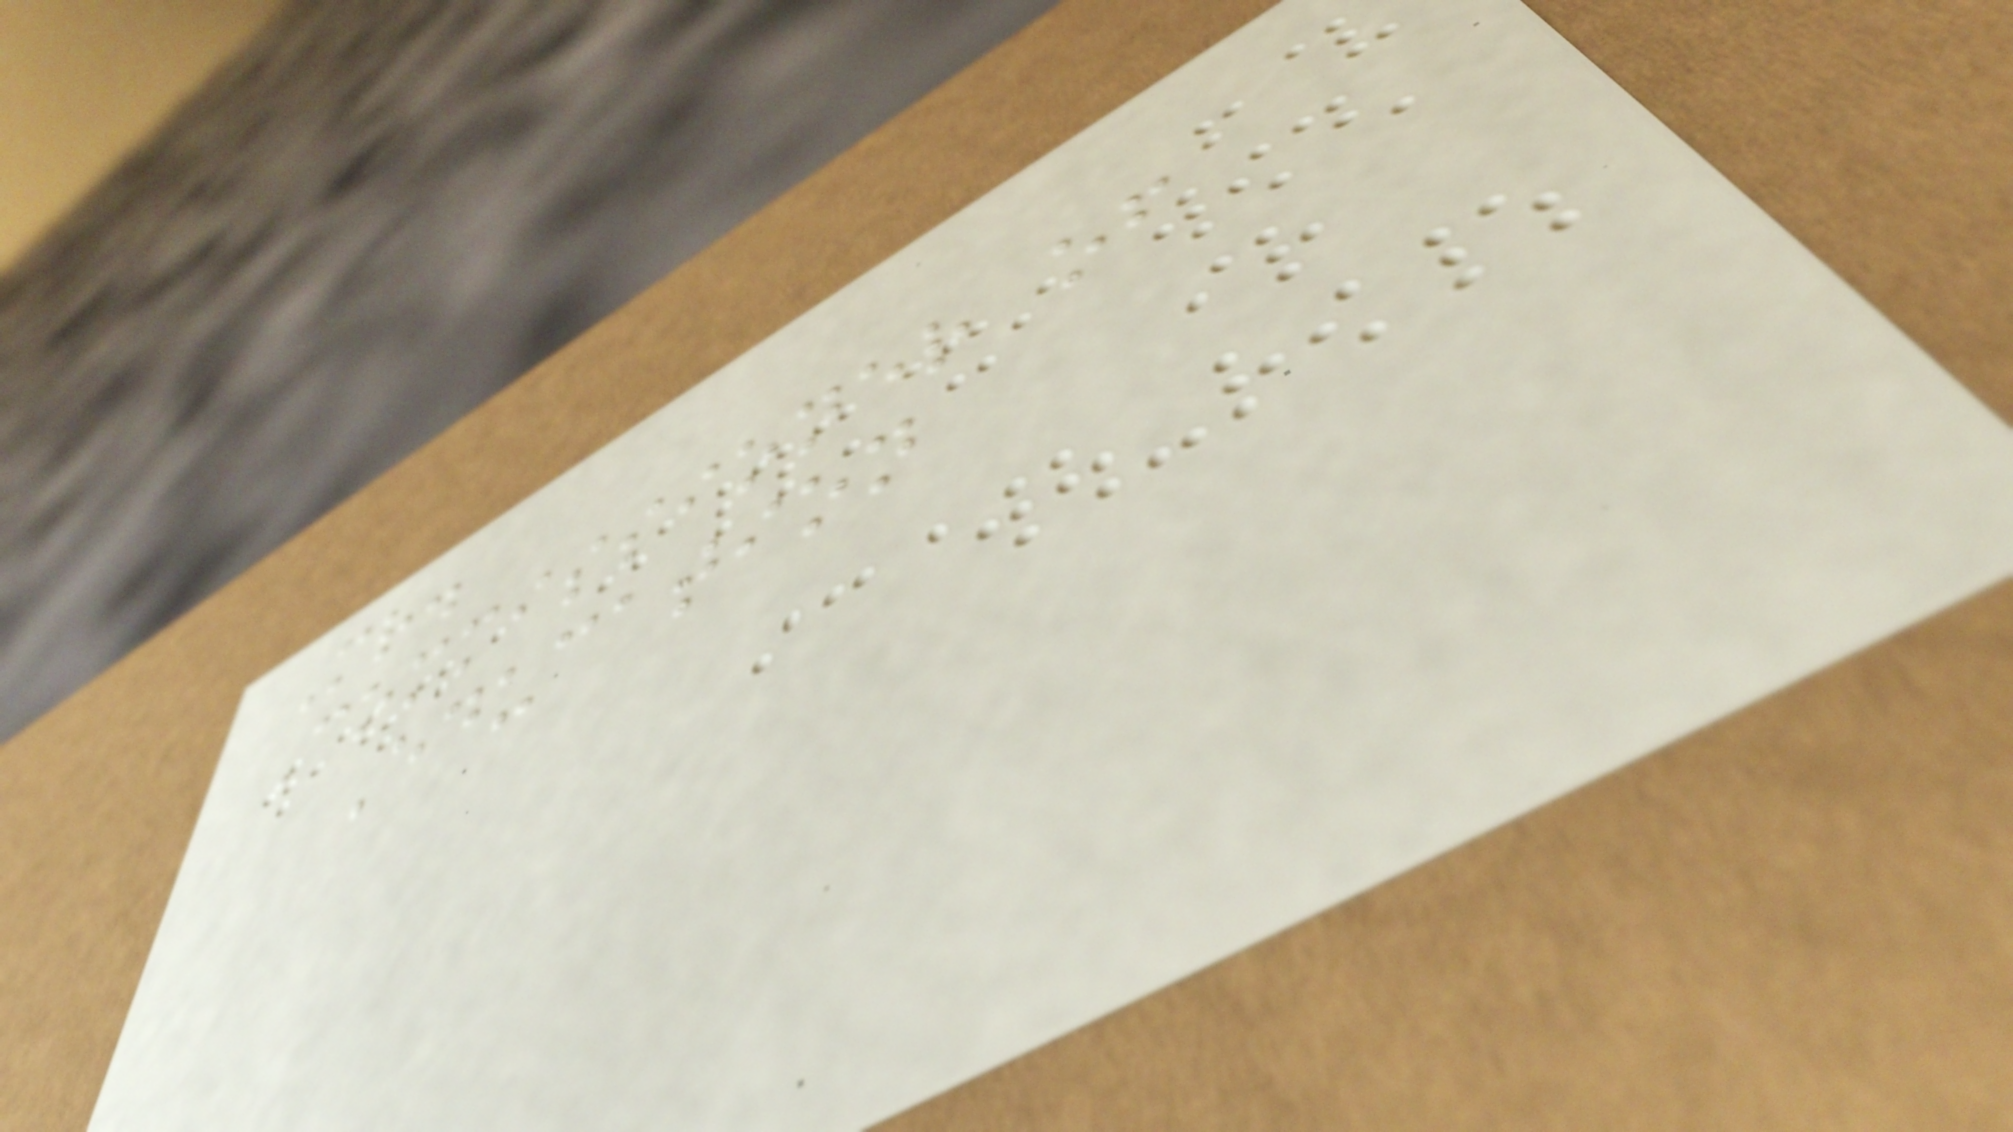Mr.
Commissioner of
Education
